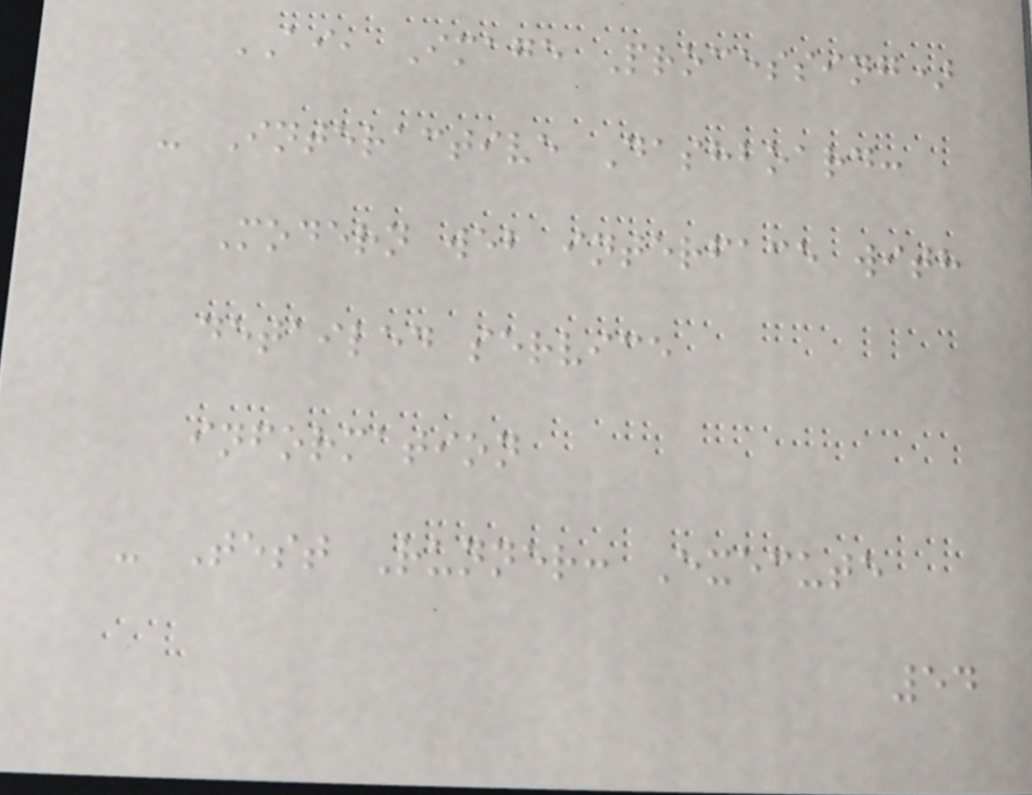AI, Image Processing)
- Interactive Dashboard:
Modern web interface with
detailed service
information
- Test Runner: Execute
54
